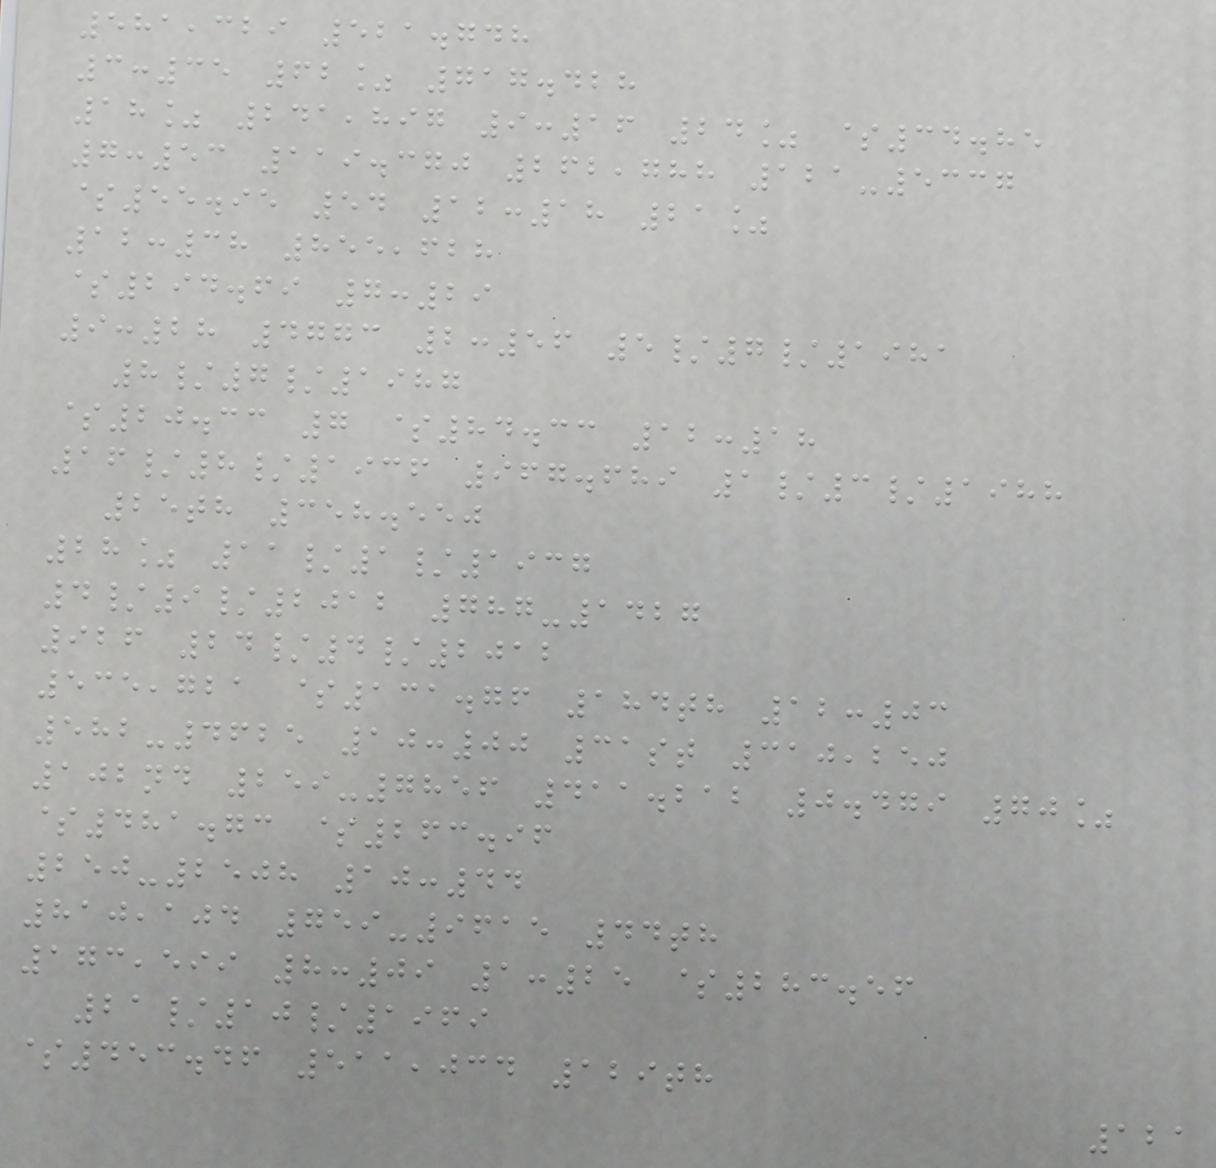581,329 521.748
3:35 62% 717.428
18% 241,897 9:16 24% $34.85
7:53 119.370 262,788 121-5337
$55.95 54 12:18 21%
12:38 855,628
$294.69 7:29
9:28 4773 2:56 5/7/1981
8/7/1987
$20.33 7 $84.33 12:18
16/8/1936 967.689 1/3/1988
25th 358.550
28% 11/1/1937
4/9/2012 787-1427
926 24/4/2012
535,721 $131.76 184th 12:03
582-4625 10:00 31st 310,250
102nd 259-7856 411.212 0.479 70%
$481.73 $263.96
250-2508 10:44
810,104 759-9615 44th
173,599 8:09 1:25 $283.56
21/10/1969
$453.46 511,034 129th
121
